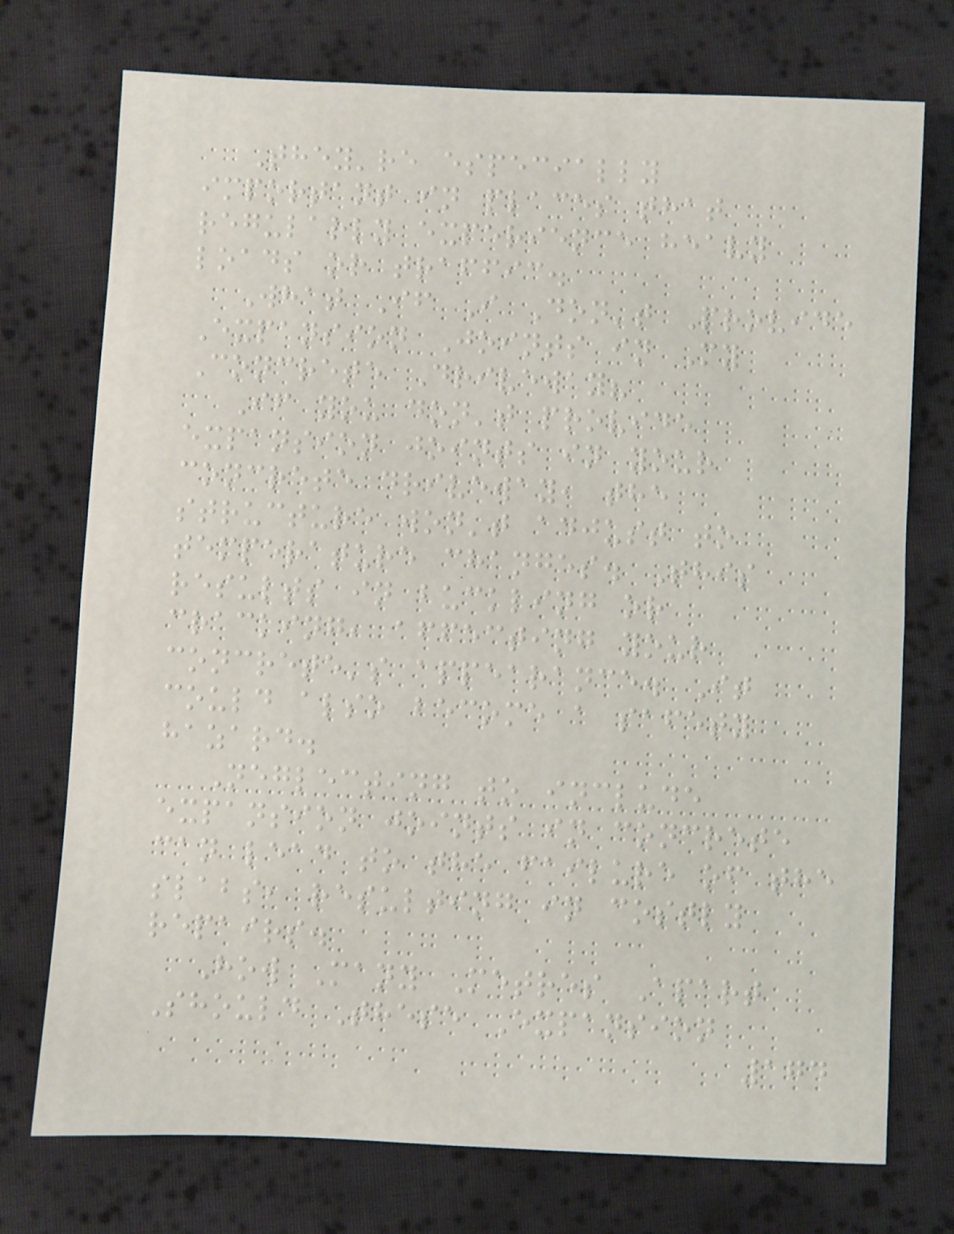They're especially
important in places that
regularly experience heavy
loads or traffic.
What If I Don't Provide
Expansion Joints in My
Concrete Driveway?
If you don't provide
expansion joints in your
concrete driveway, the
structure won't adjust to
temperature changes. This
results in buckling or
cracking, affecting your
concrete's appearance. It
could also become a safety
hazard.
Neglecting to include
expansion joints in concrete
can lead to the failure of the
slabs, resulting in costly
repairs.
How Many Metres Apart
Should These Expansion
174
